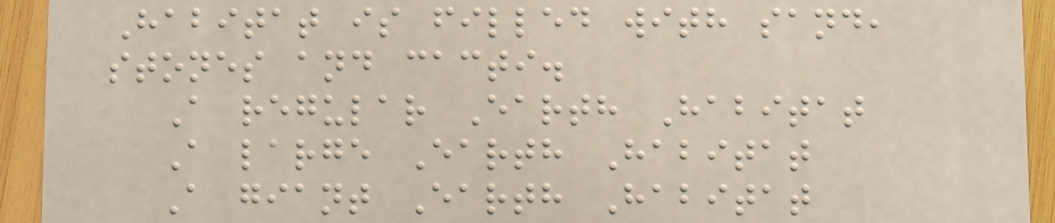Habitat is filled with sand,
stones and cacti.
A regular Earth Habitat
A large Earth Habitat
A giant Earth Habitat
